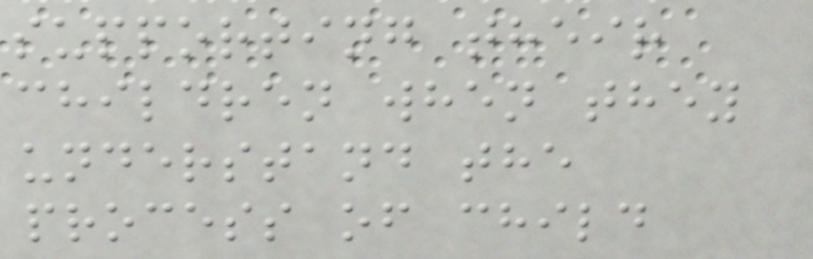supporting their
children when they
understand the
process of child
